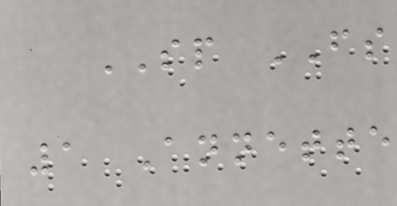SP FS
1 Annette
